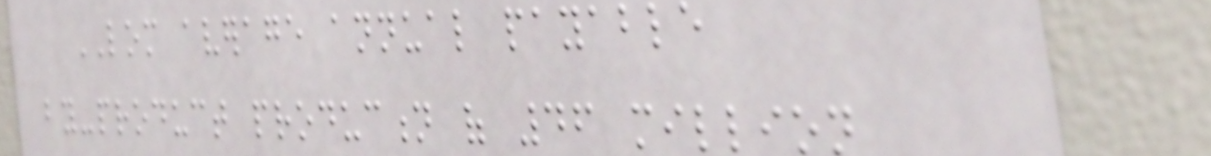LOM average annual payable
by-product production of 46 million
